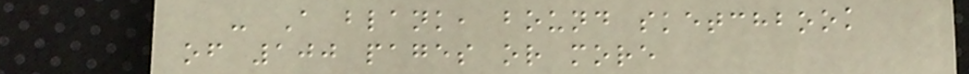- A blank, bound sketchbook
of 100 pages or more
